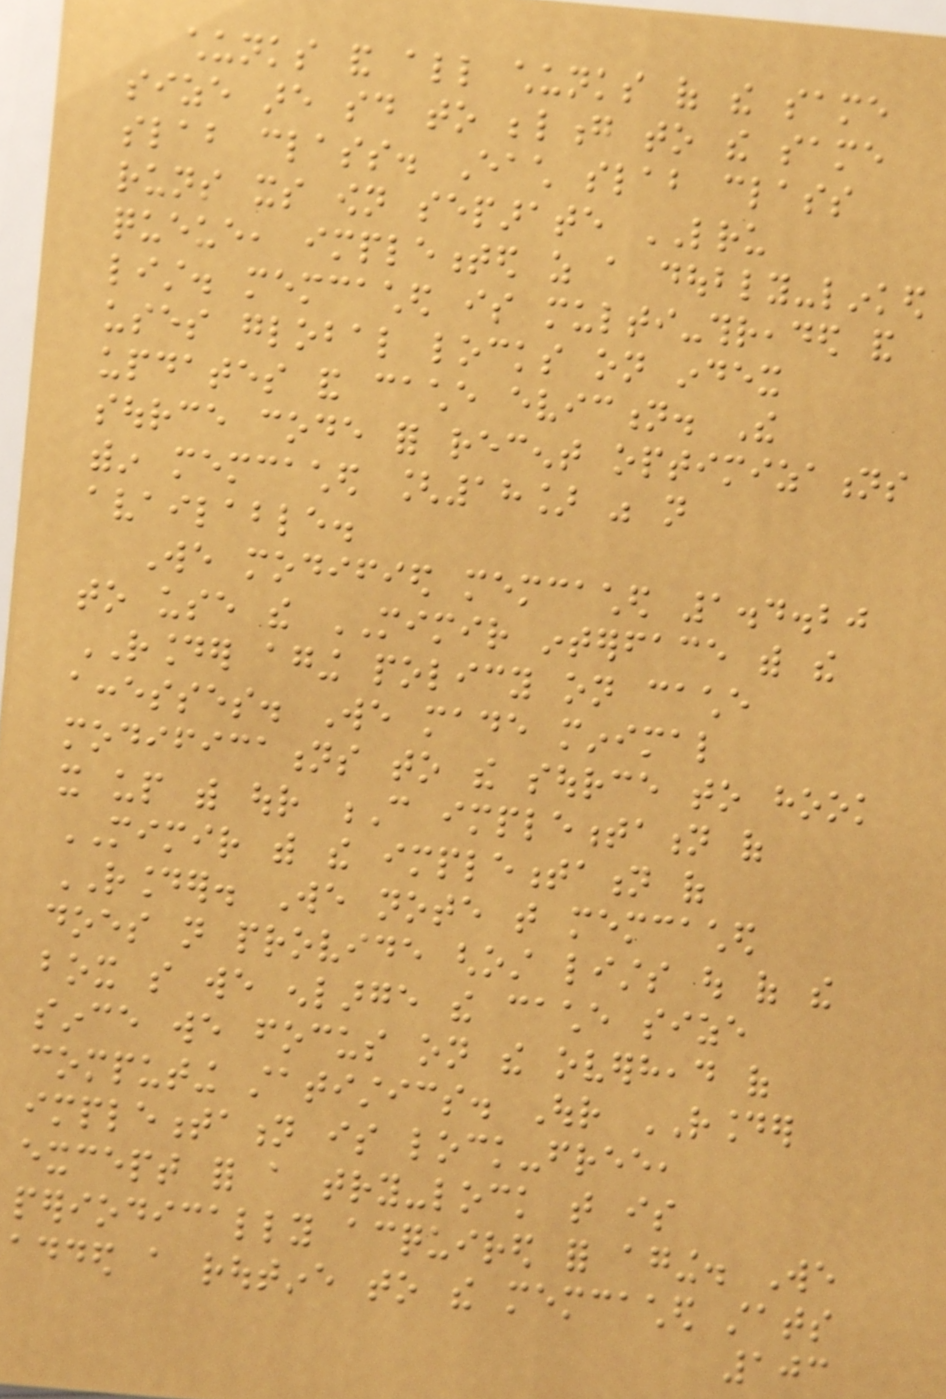chunks and all chunks of the same
size are said to belong to the same
slab class. Each slab class
runs its own separate LRU
queue, implemented as a doubly-linked
list. memcached is multi-threaded and
uses global locks on index
updates and cache eviction. The
source code for recent optimizations
within memcached [18] was not
available.
We modified memcached 1.4.20
to use the MIMIR interface with the
ROUNDER aging policy on cache
accesses. We made minimal
modifications to the source to hook
it up with our C implementation of
MIMIR with the implementation of
ROUNDER. We note that memcached
does not provide ghost lists out of the
box so we enlarge the cache size
since we focus on the overhead of
computing statistics. Our ROUNDER
implementation is lock-free,
except for a try-lock that is
periodically acquired for aging. We
added a routine to the memcached stats
103
